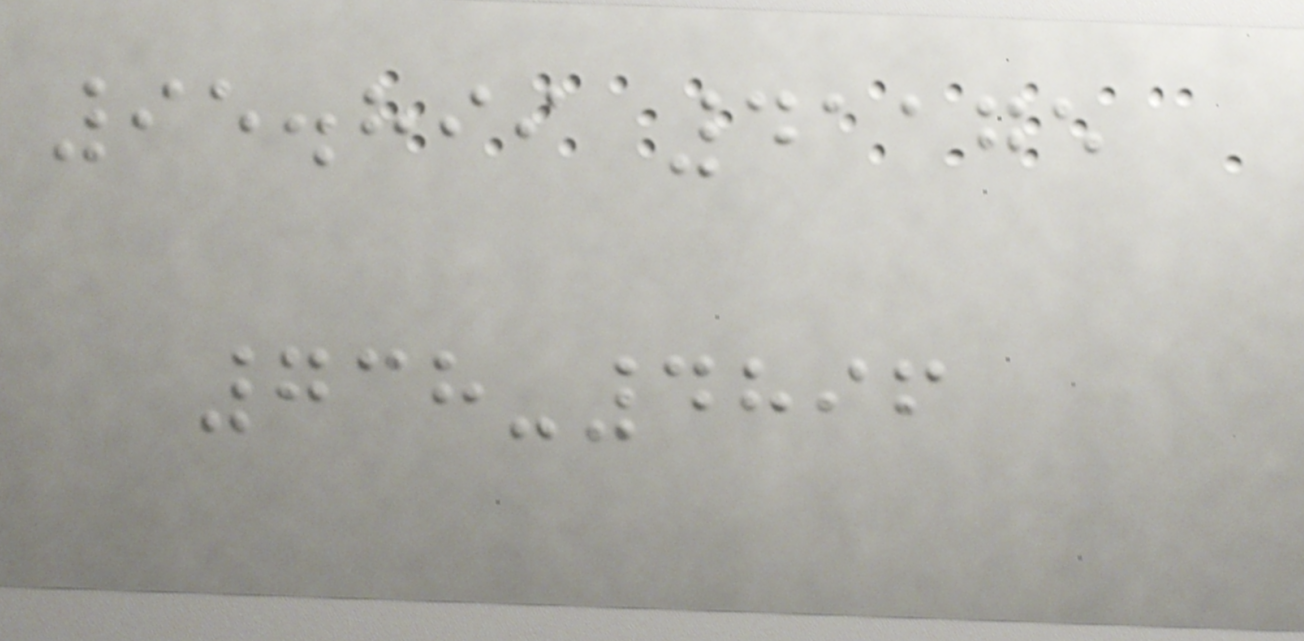95.899 41175
738-4896
